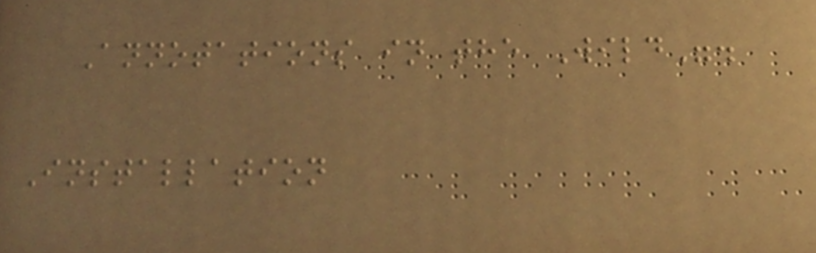Annotations in the Wild".
Installation
